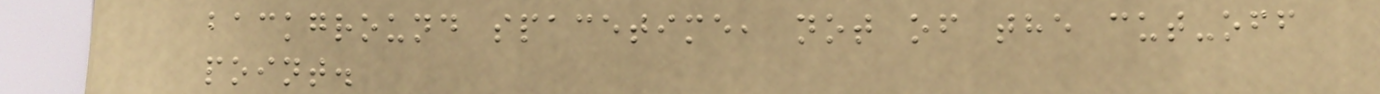background spacetime, not of the cut-off
point.
